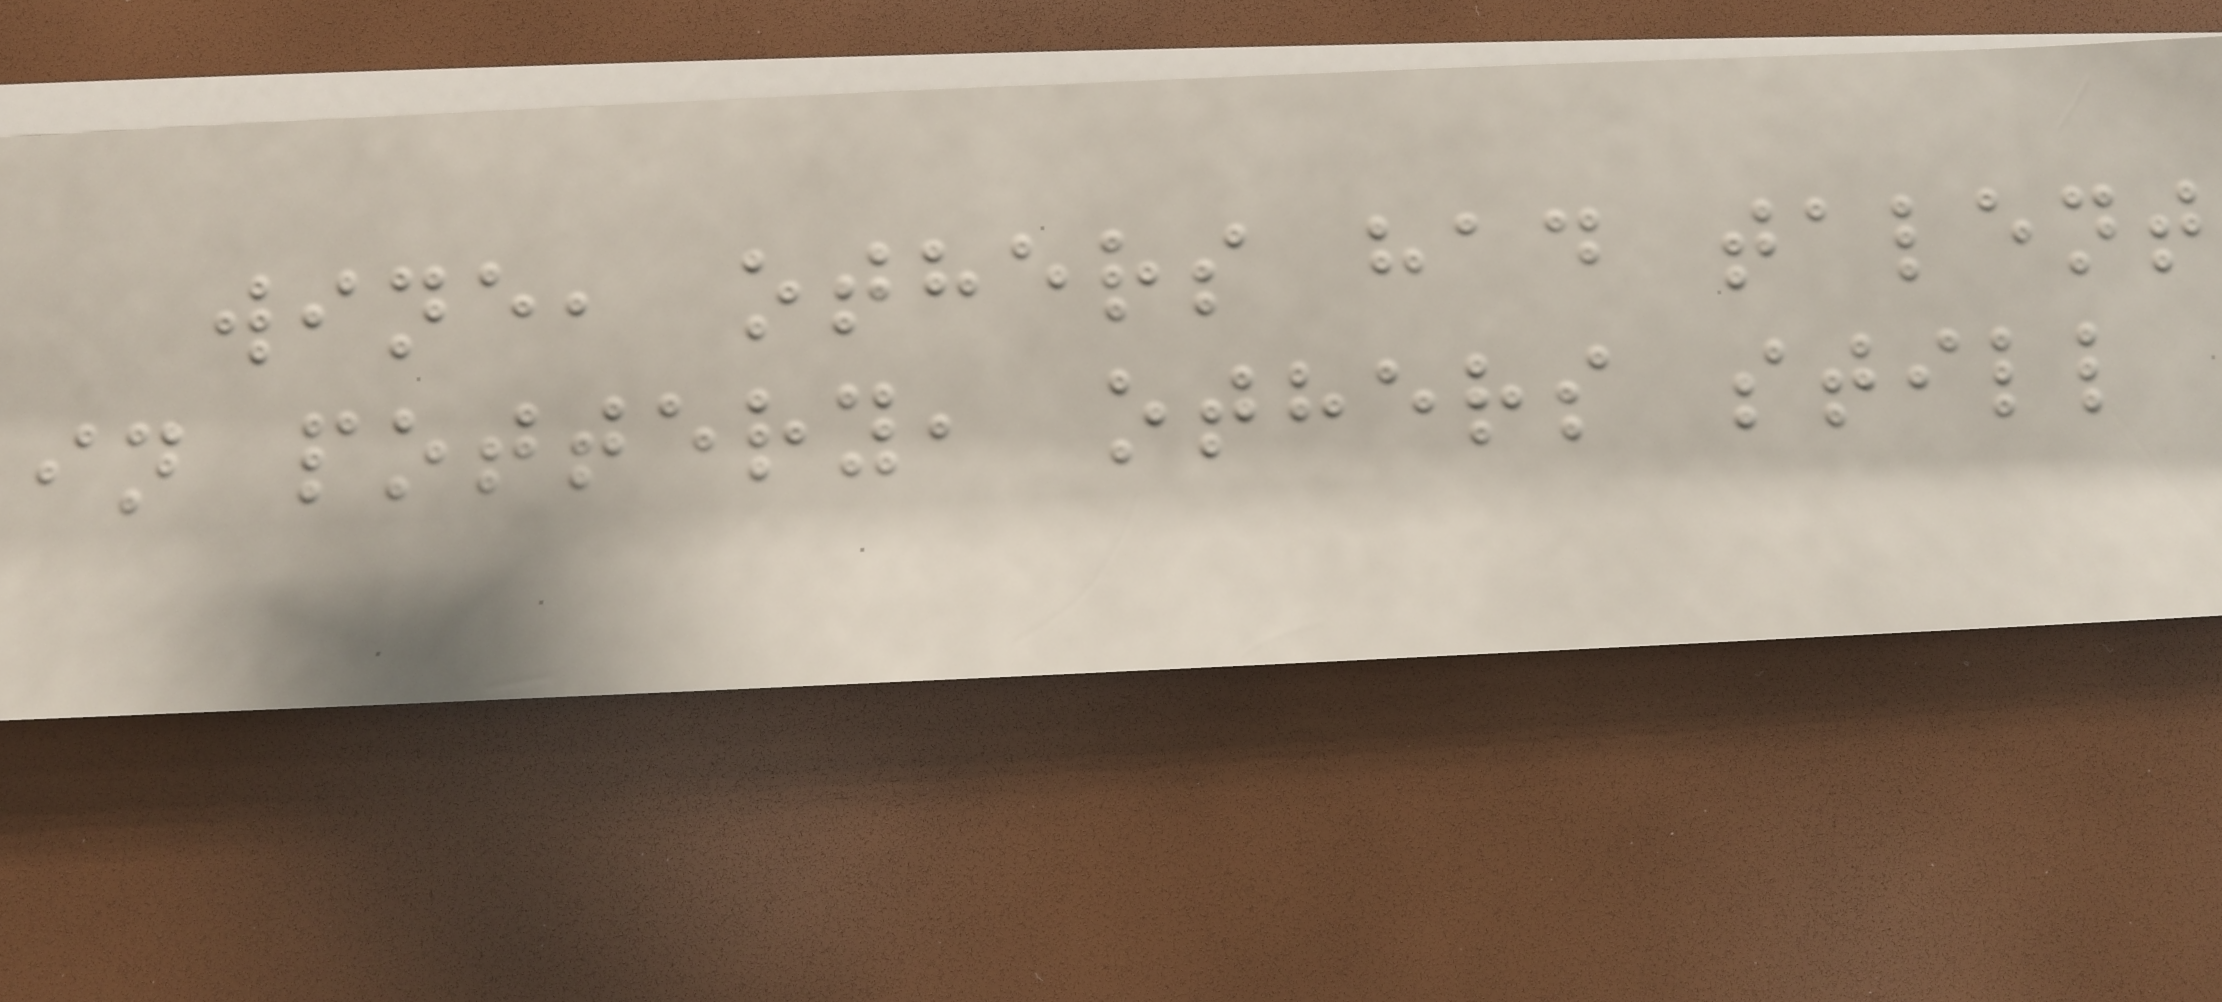wine, others had talent
in pottery, others still
